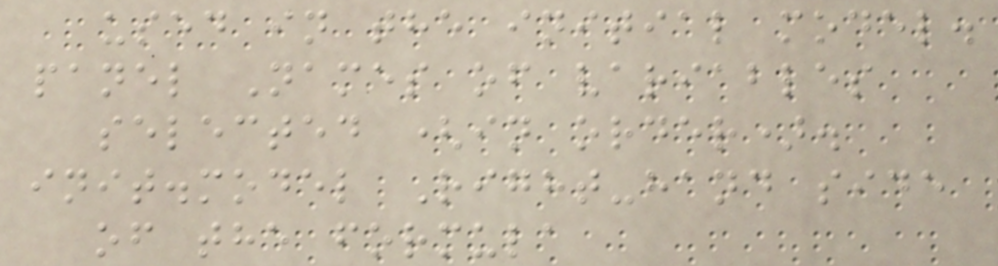used in the initial model.
panel Names of variables
selected (in order).
init.model Right-hand side
of the formula
